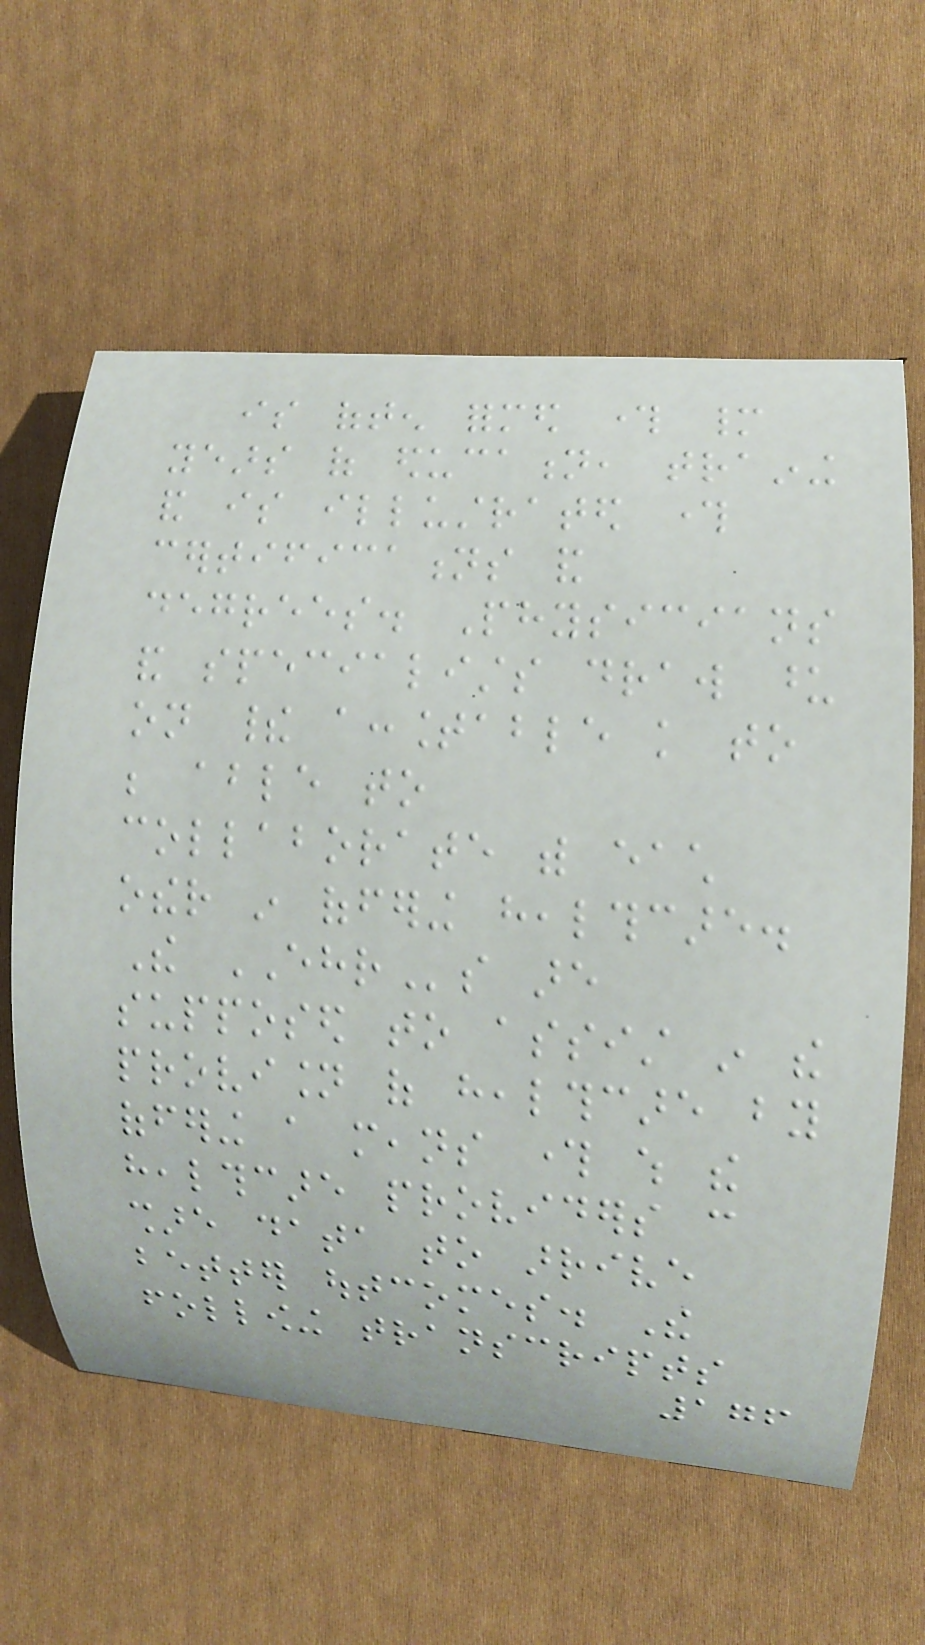is often formed through many
years of education, training
and is illustrated through
certifications and
degrees. Physicians
and specialists draw upon
on their accountable knowledge to
be able to
collaborate with each
other in offering healthcare.
The EHRs are
supposed to assist in the
provision of healthcare by
offering a means through which the
healthcare providers can
share data to arrive
better outcomes. The
following transcripts
176
